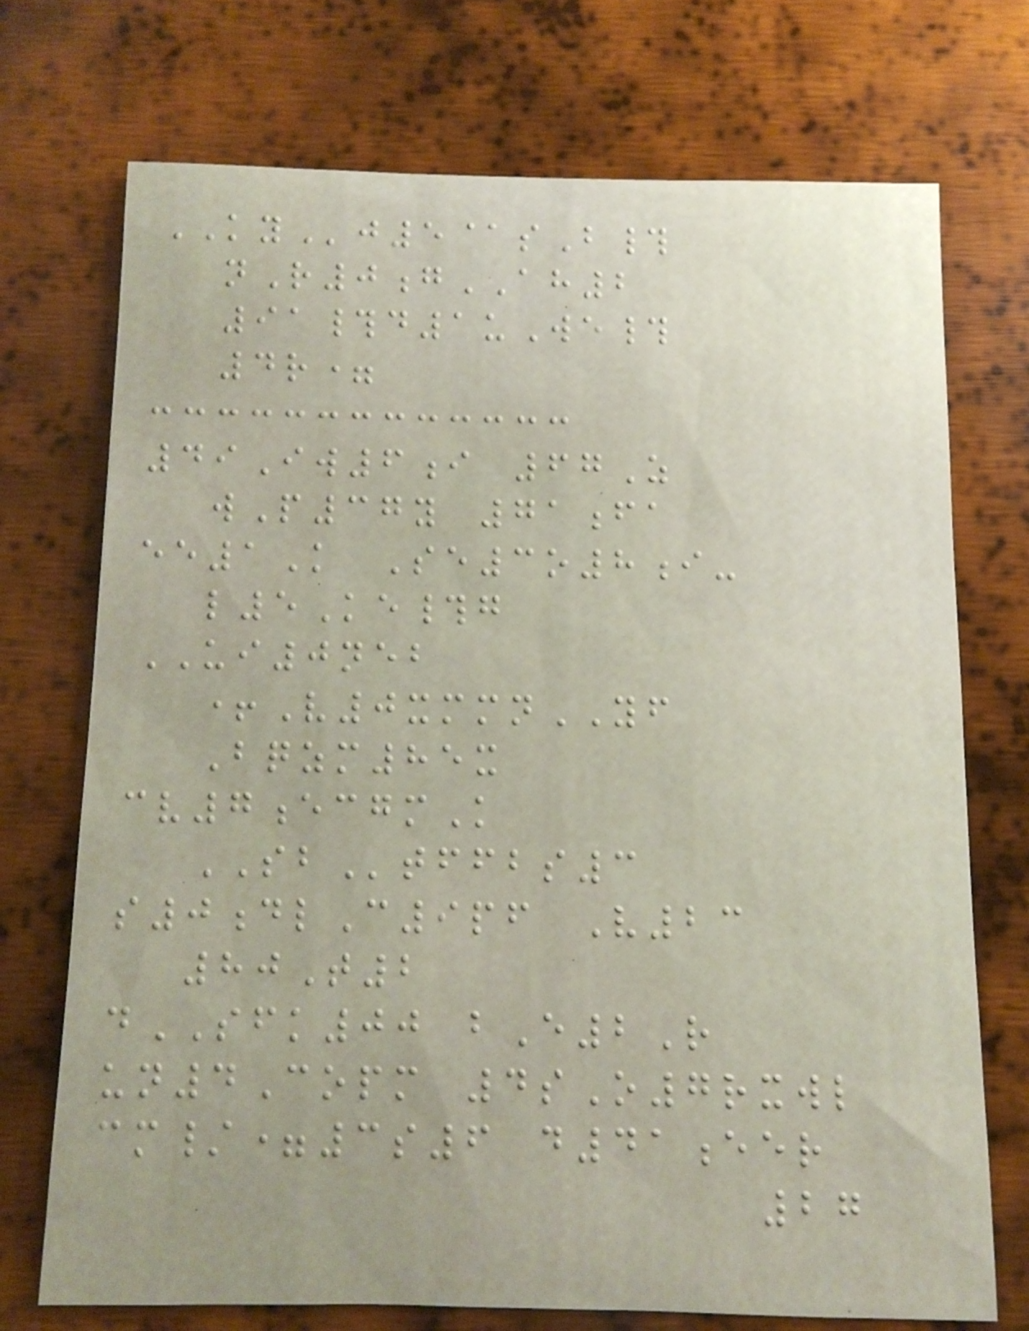KYj5@sB#
nR0gAH2
91#d1uWe#
4r=
49Iw6i 67Z
wP37y 71fa
ee1K Se3o8i-
l5Ke#g
UI0neb
+V0xmmnYF
Bqzm85x
cv7ecgmK
SBtffbs3
s0dlC9pf V23
80T2
dSFK00 bE2R
un4Copm 4sO7rxwl
cm/=3s6 d41eer
27
